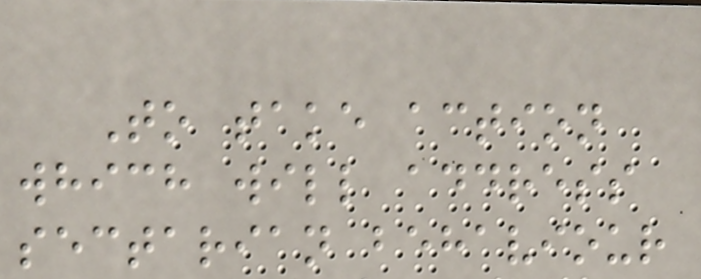To take action
which will address
sectarian behaviour
